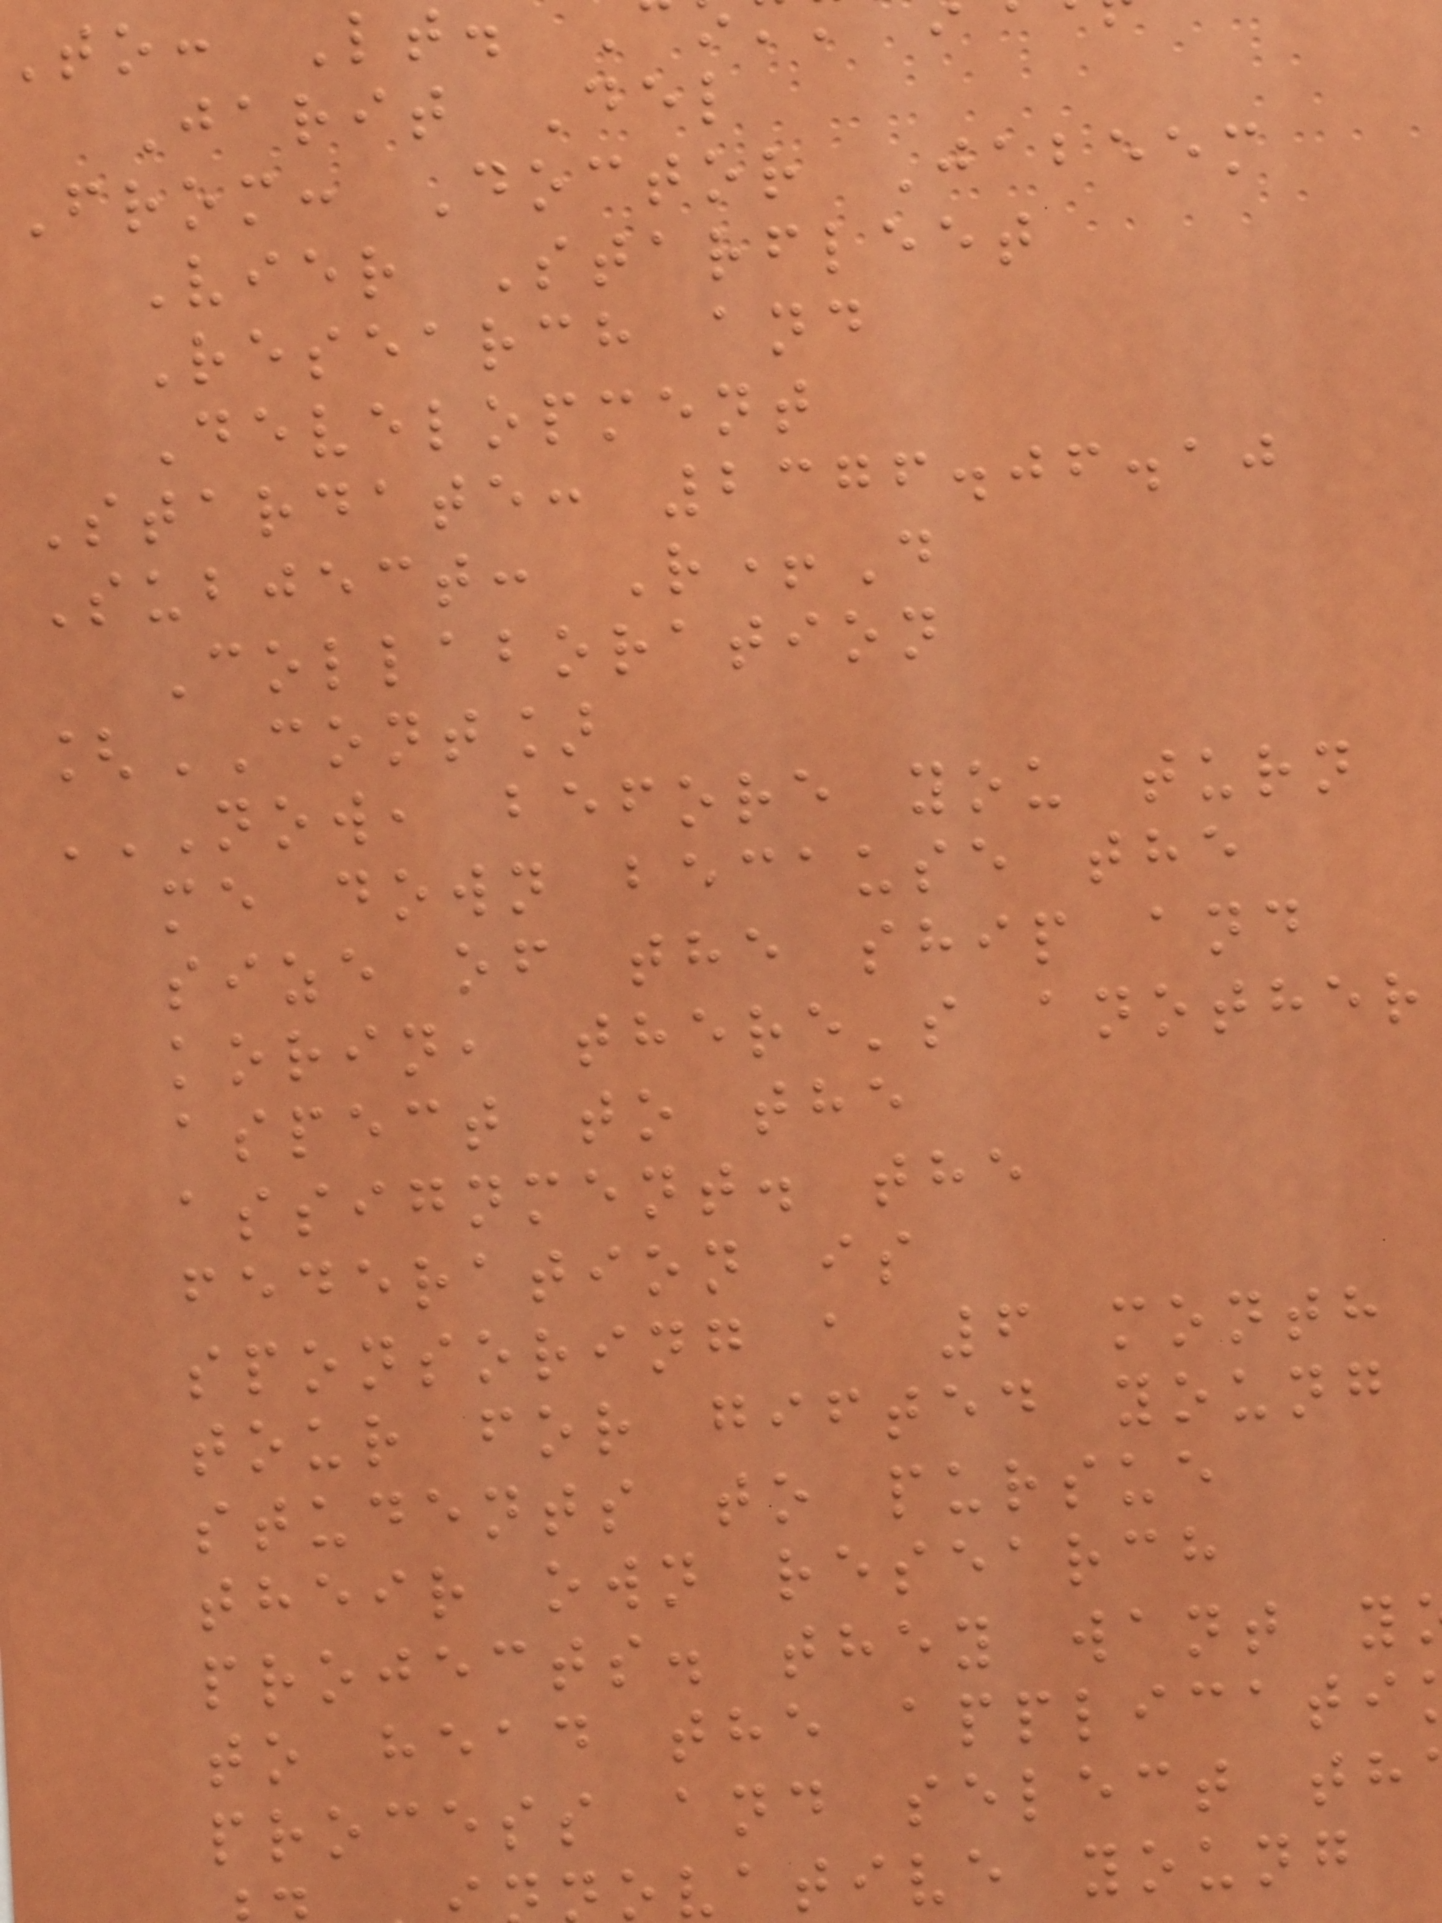to: Lt.
Jarit Del
From: Doctor Jabeem
Vier Starfleet
Research and
Development
Stardate: 2376.06.10
Subject: R+D
Collaboration
[CONT]
NOW, BEFORE YOU TURN
me down because the
size of the ship and
korin, there's another
aspect to the
assignment. the
federation is
sponsoring a 6 month
tour for gifted young
students to pursue
their own research
projects. they want
to head the
process and select
ovative young
